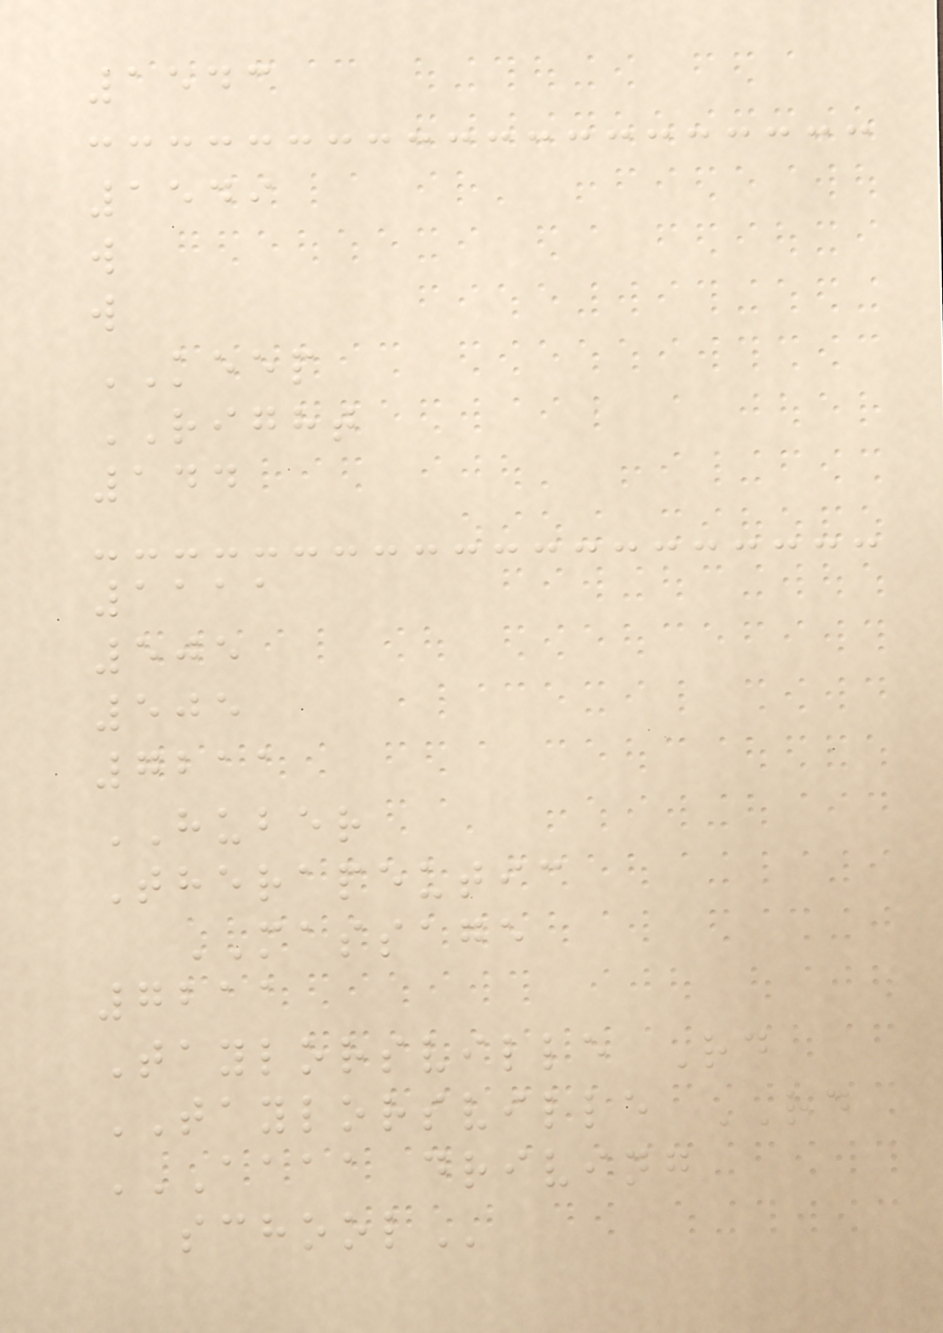1543
1549
w
w
KEEP
RIGHT
144
1111
505
505
7211
HUBER
Therapeutic
MASSAGE
7211
Taylorsville Rd
TAYLORSVILLE RD
AAAA DRIVING
SCHOOL
